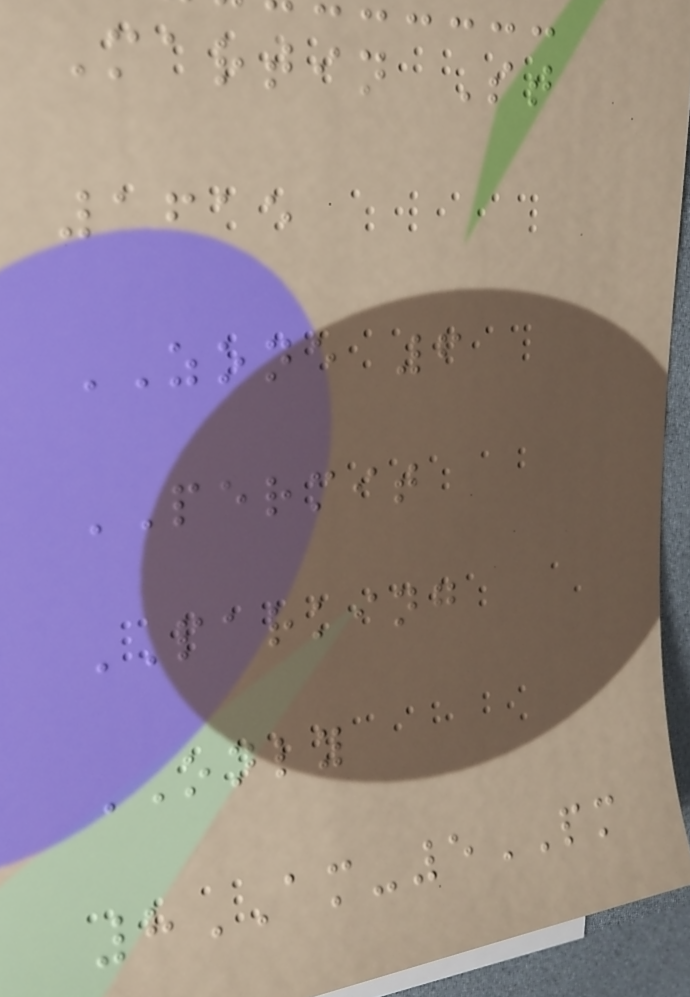Martin St
1615
ZONE 6
PERMIT
PARKING
ONLY
8AM-5PM
